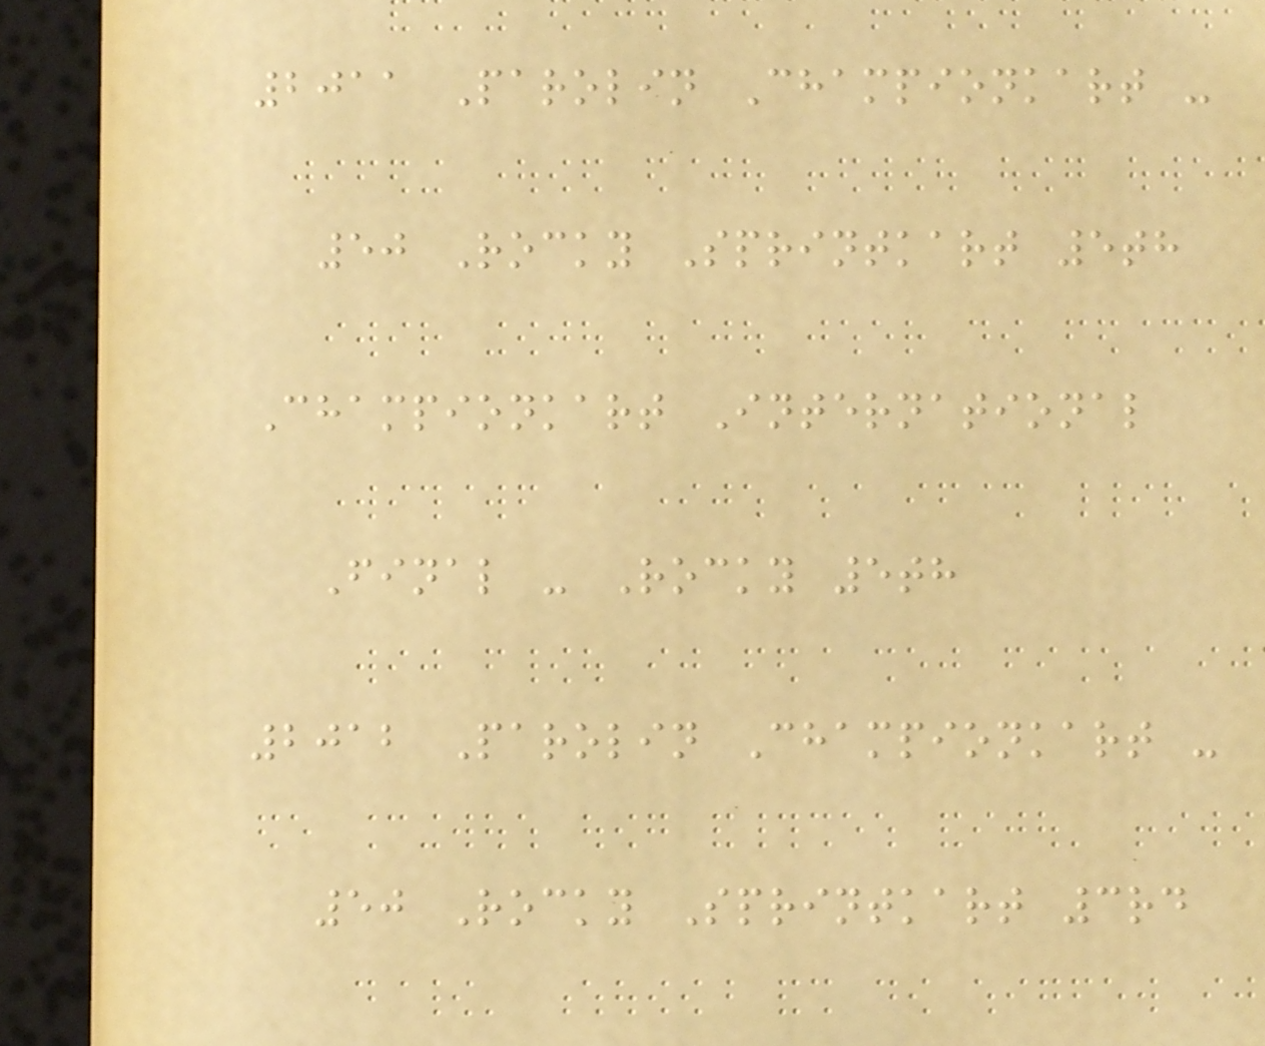2011 Parolin Championkart -
50 Rocky Sprintkart 5th
Championkart International
Final - Rocky 5th
2012 Parolin Championkart -
50 Rocky Sprintkart 3rd
